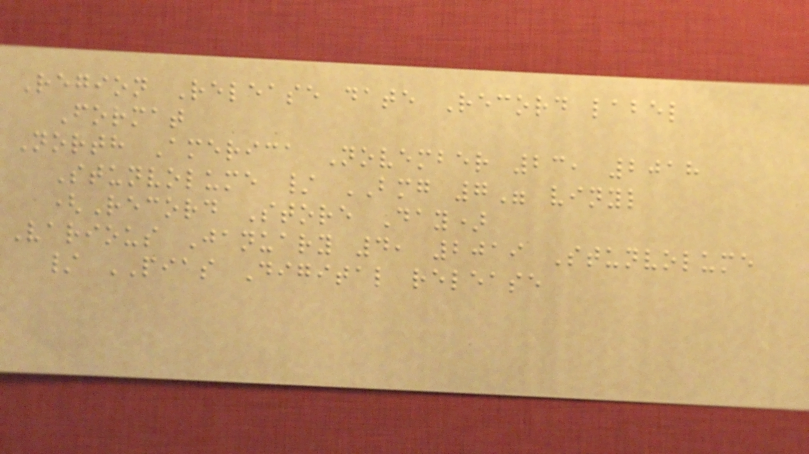Region Release date Record label
Format
North America November 23, 2018
Stunvolume / BMG 7" vinyl
(Record Store Day)
Various January 4, 2019 Stunvolume
/ PIAS Digital release
